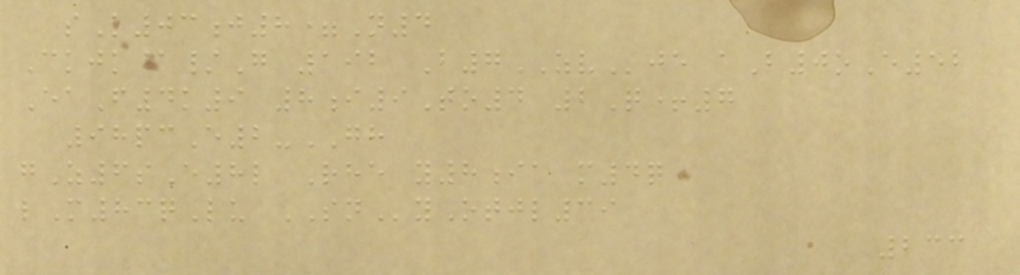sK03j8=N4
Ckjk@/G 192 B7ZVje aB0oE52
EaF4k9 8i9To4 2Q+7
98pcE2-GH
gZ6sE8l Rhe y8ia m4q
lM83qLu SNyOtjl39
233
